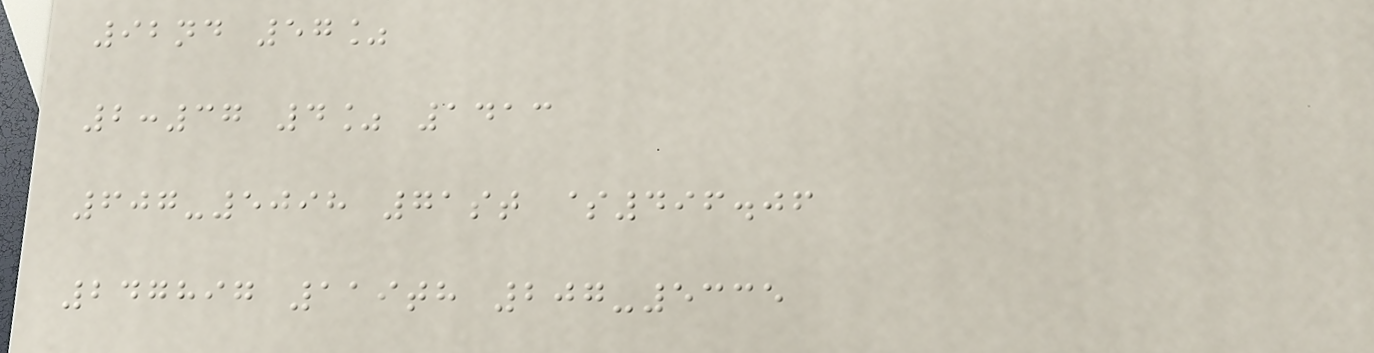92nd 57%
2:37 4% 1413
607-5098 71st $496.06
247897 119th 207-5335
